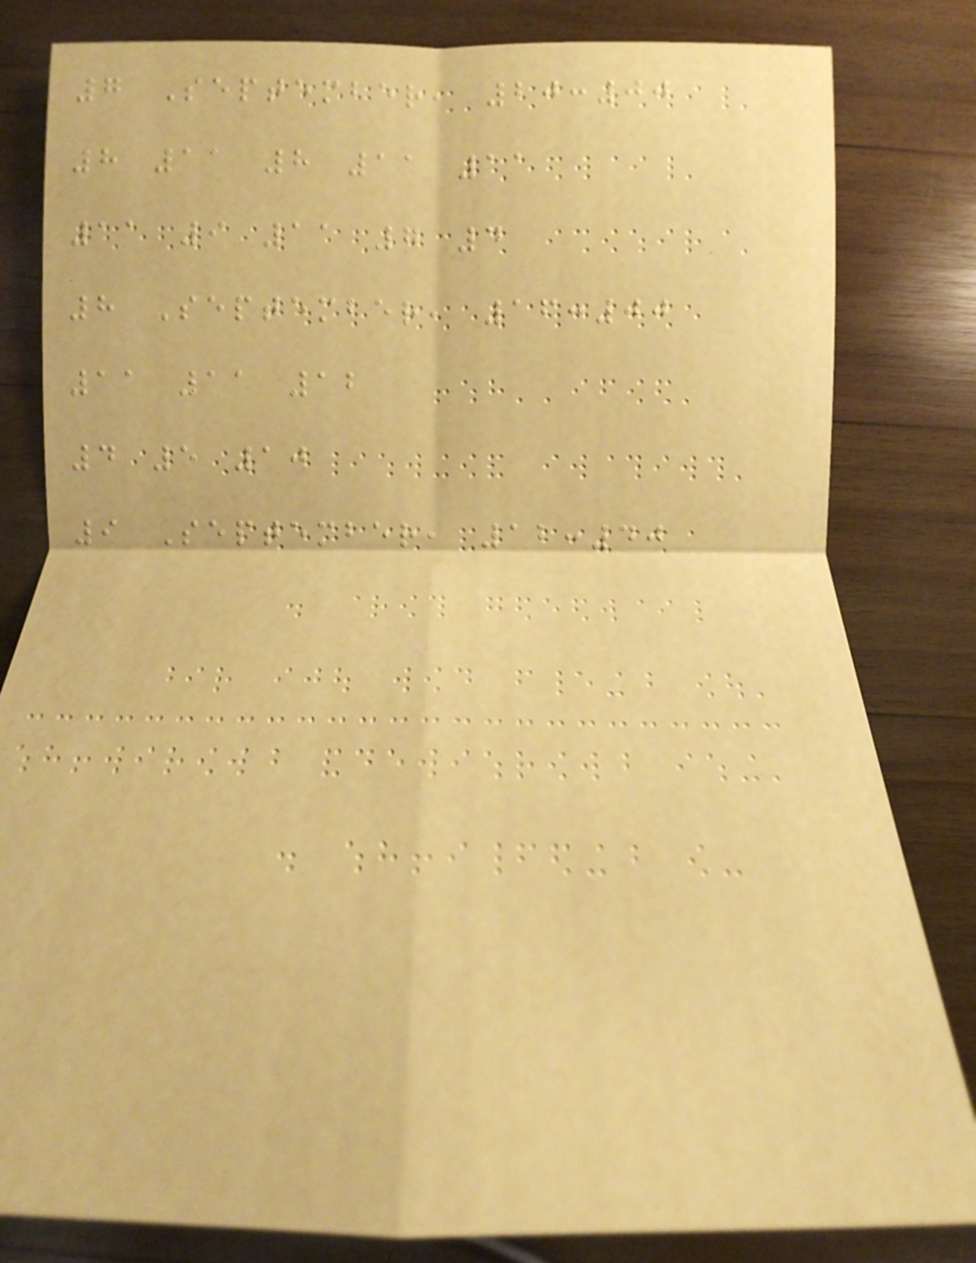7 September, 20:00
8 11 8 11 11
11 9 11 7 4
8 September, 16:00
11 11 12
4 5 10
9 September, 12:40
